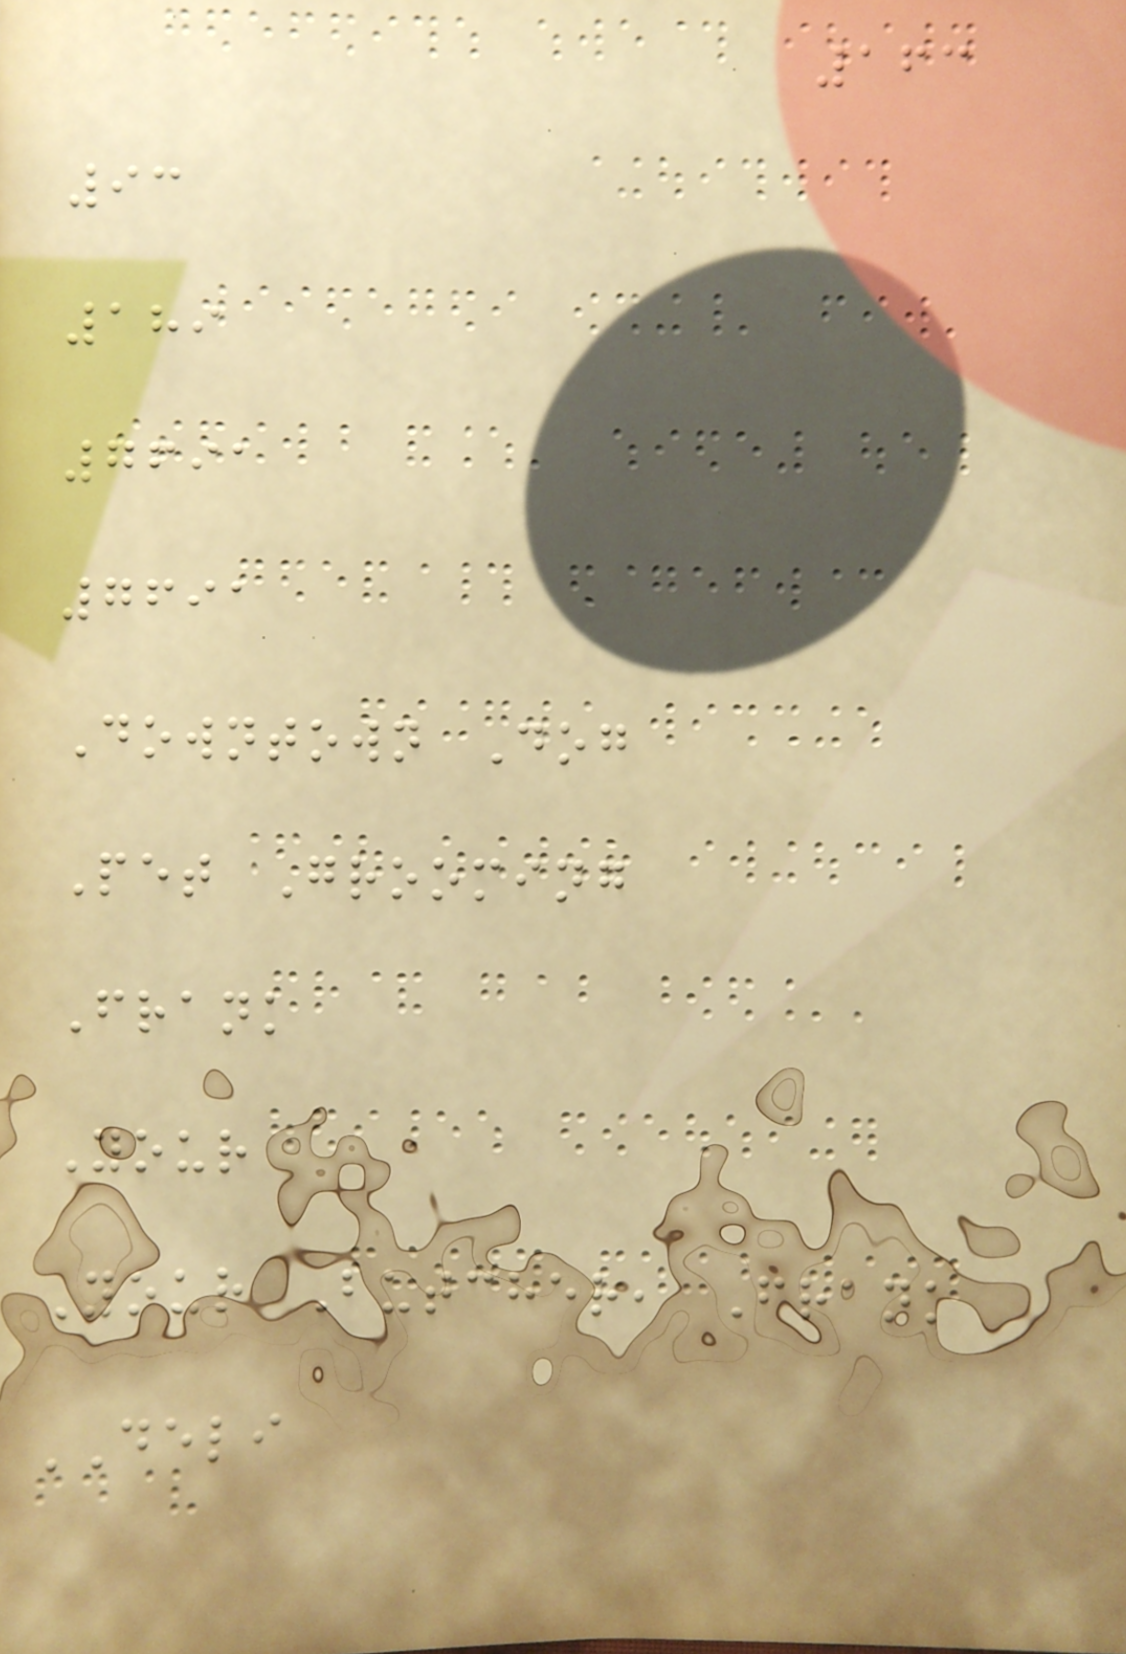163
93
189
7691
7691
Downtown Dog
Pet Grooming
Frank
Your
Your Butcher, Frank
DELI
